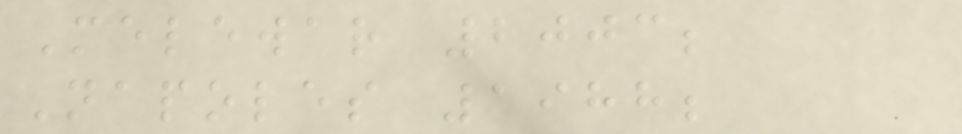Melewar 2003;
Napoles 1988;
